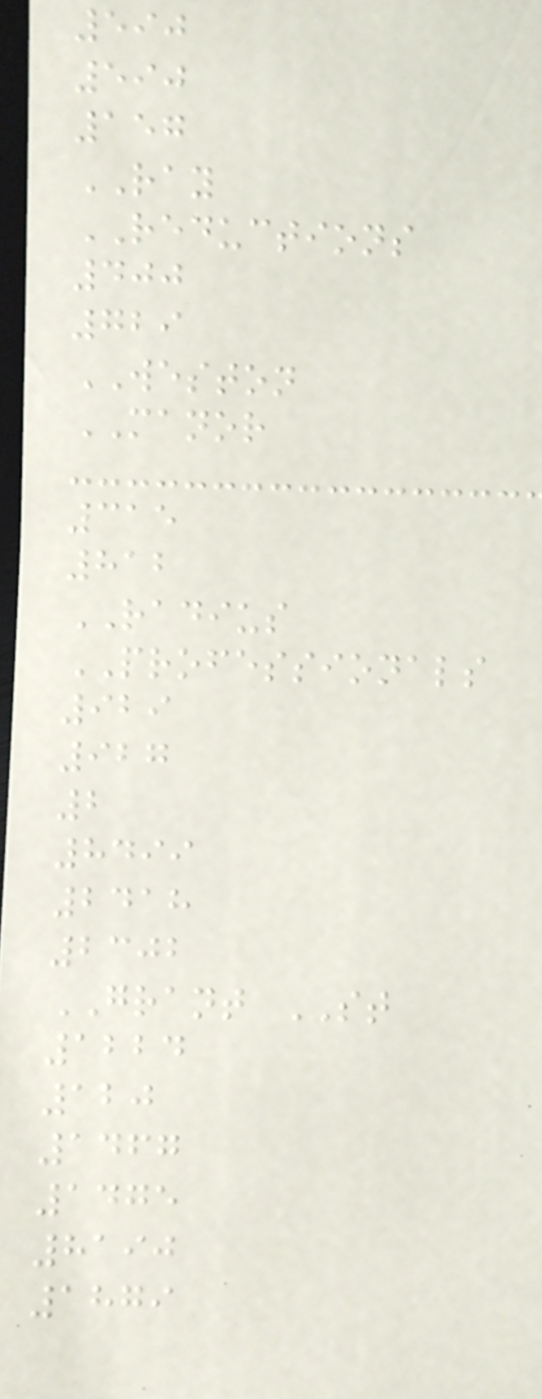590
590
157
RAY
REDUCTIONS
400
729
WESTON
MANOR
315
812
RADIUS
PROFESSIONALS
929
927
2
8499
2418
2302
GRANT ST
1224
120
1467
1475
8190
1879
